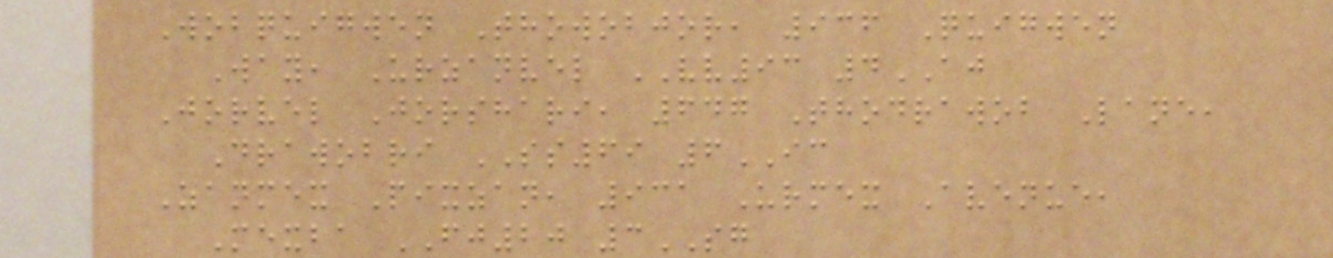Wobquigwen Thowobjor, 936 Quigwen
Way, Urzanvel VV93 4AJ
Jorvel Jorshari, 647 Thodrawob Lane,
Drawobri SS69 6IC
Zanmex Pixzan, 931 Urmex Avenue,
Mexba FJ20 3SG
